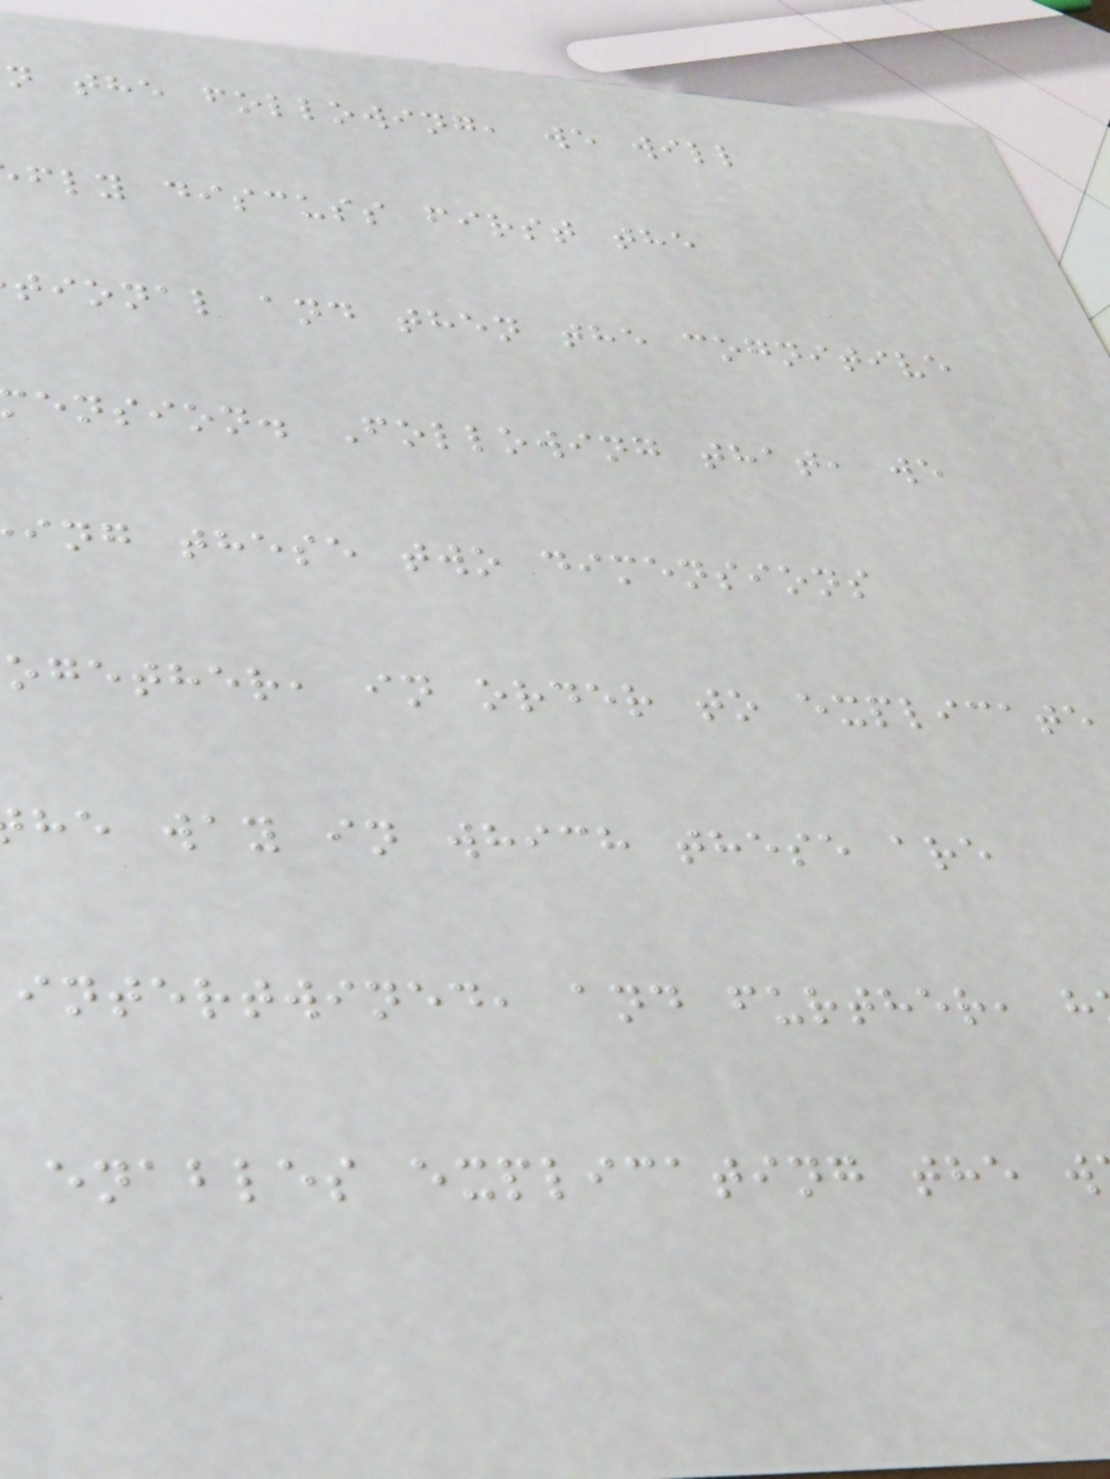n the following, we will
fly discuss first the
tional and then the cognitive
ension. Following that, we
ing these two dimensions
ogether, in order to explicate
he way in which these are
intertwined, and further, h
enables explicating the w
